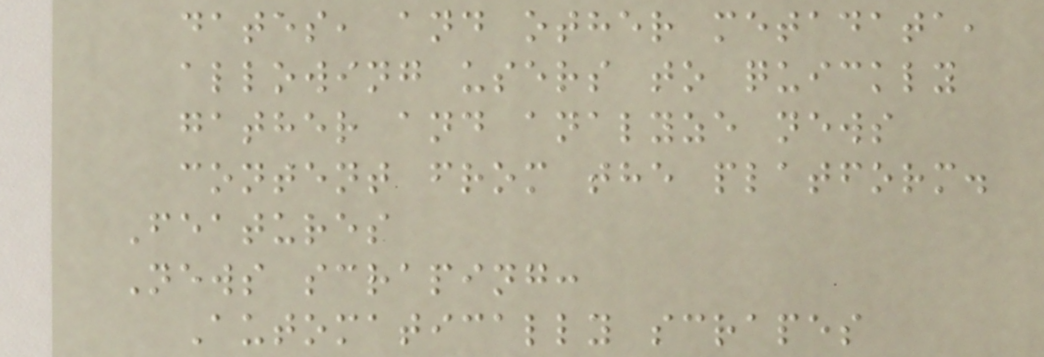dates, and other metadata,
allowing users to quickly
gather and analyze news
content from the platform.
Features
News scraping:
Automatically scrapes
